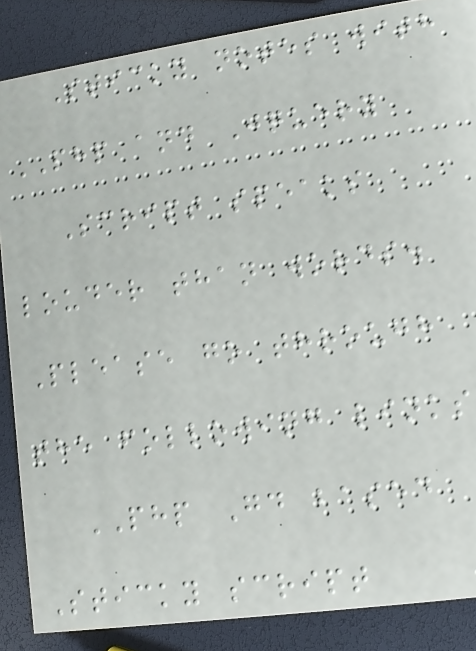Sticky notes with
PHP and Jquery
Script speaks
louder than words.
Please go through
the following links
PHP Gd based
Sticky script
